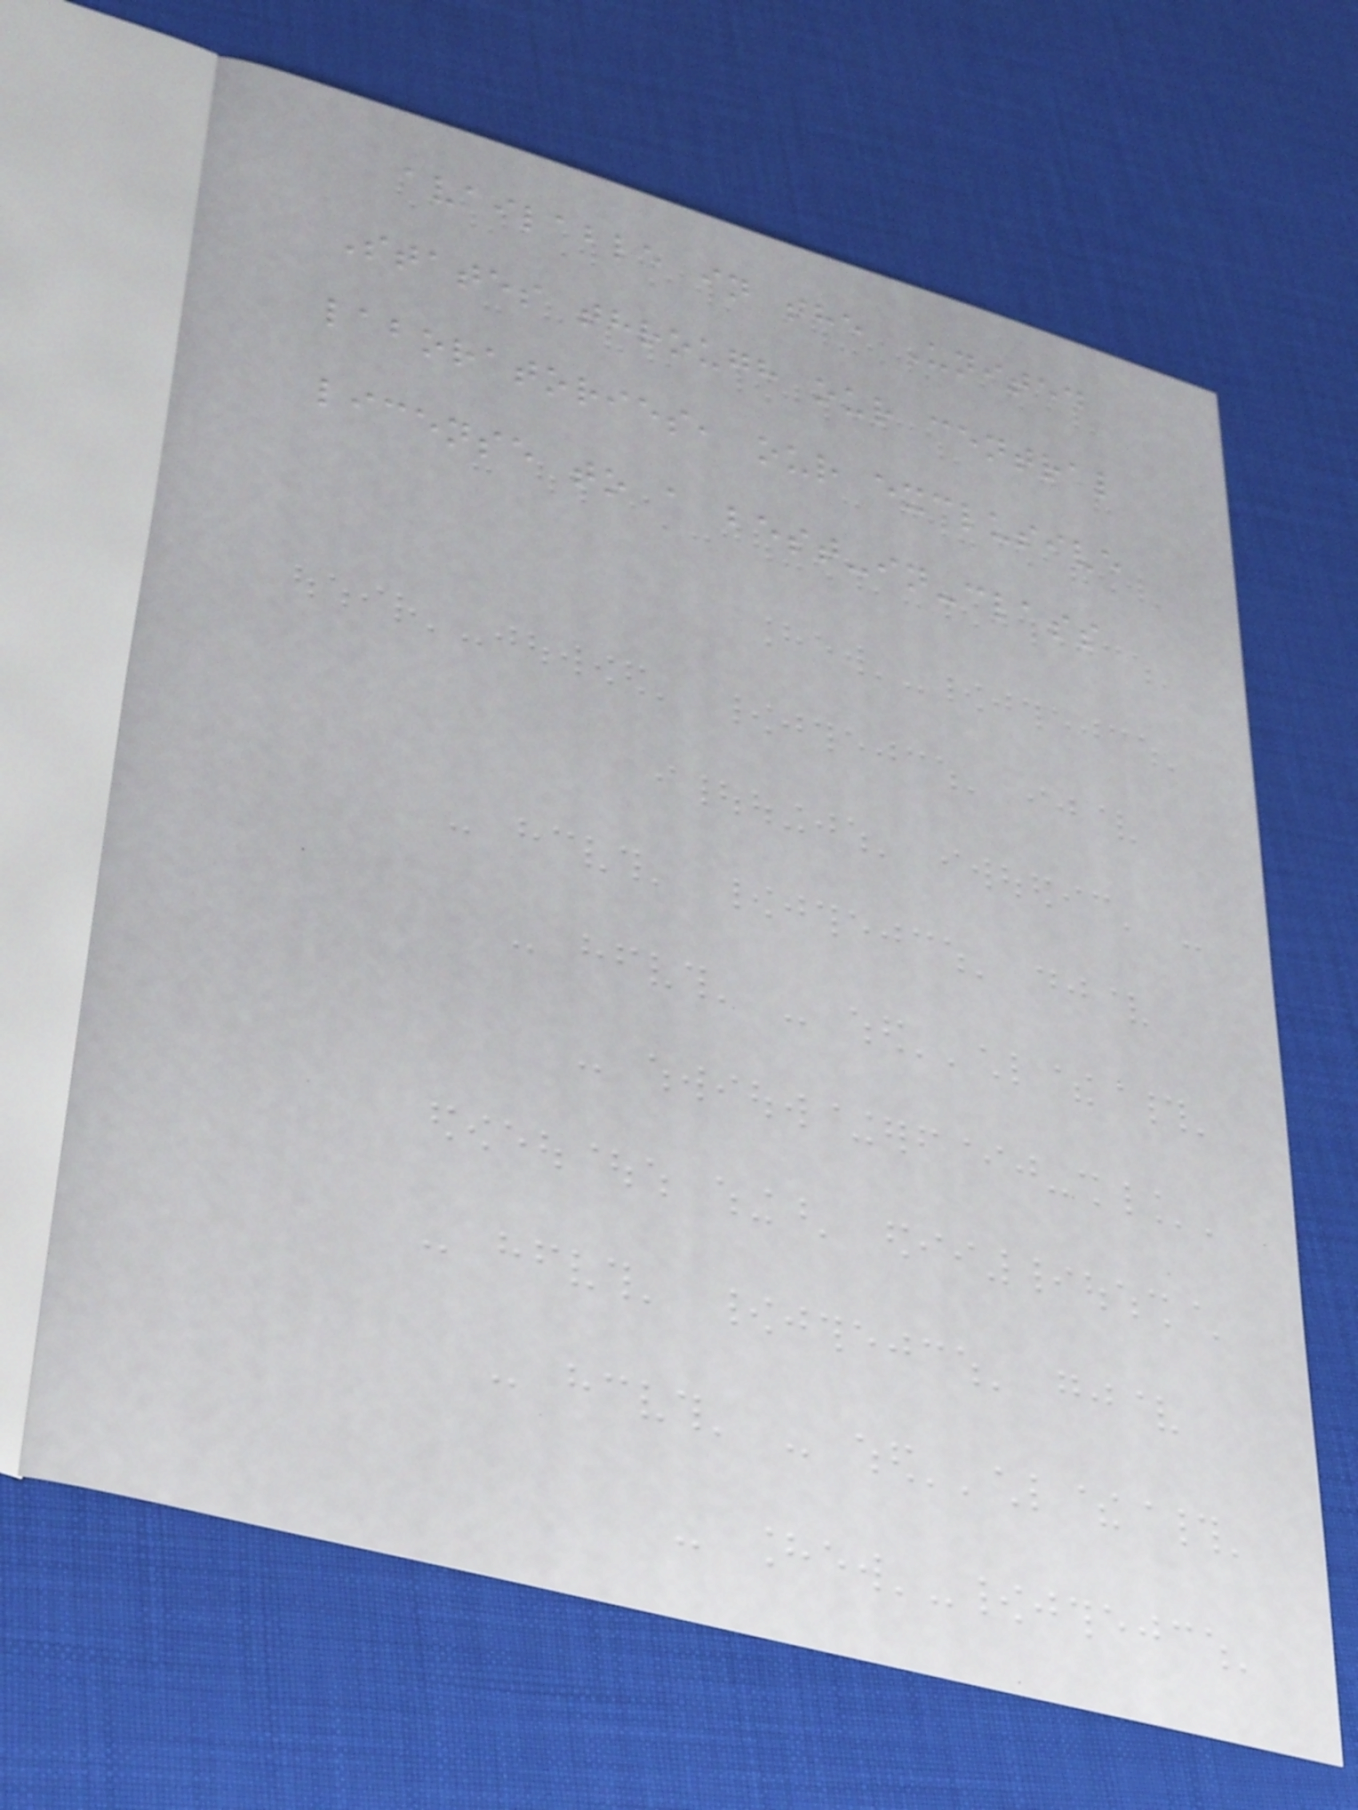available in the United
States through our central
laboratories, our exclusive
license to a best-in-class
